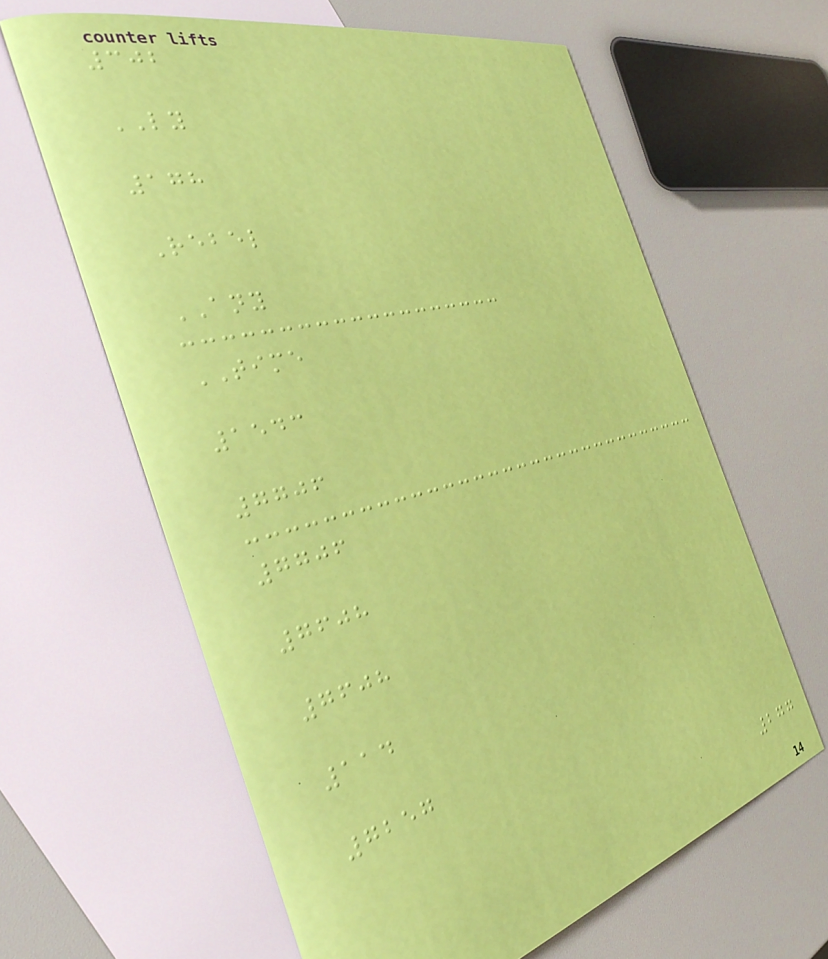302
LY
178
Rebel
ANY
TIME
1543
7706
7706
7608
7608
114
7257
277
